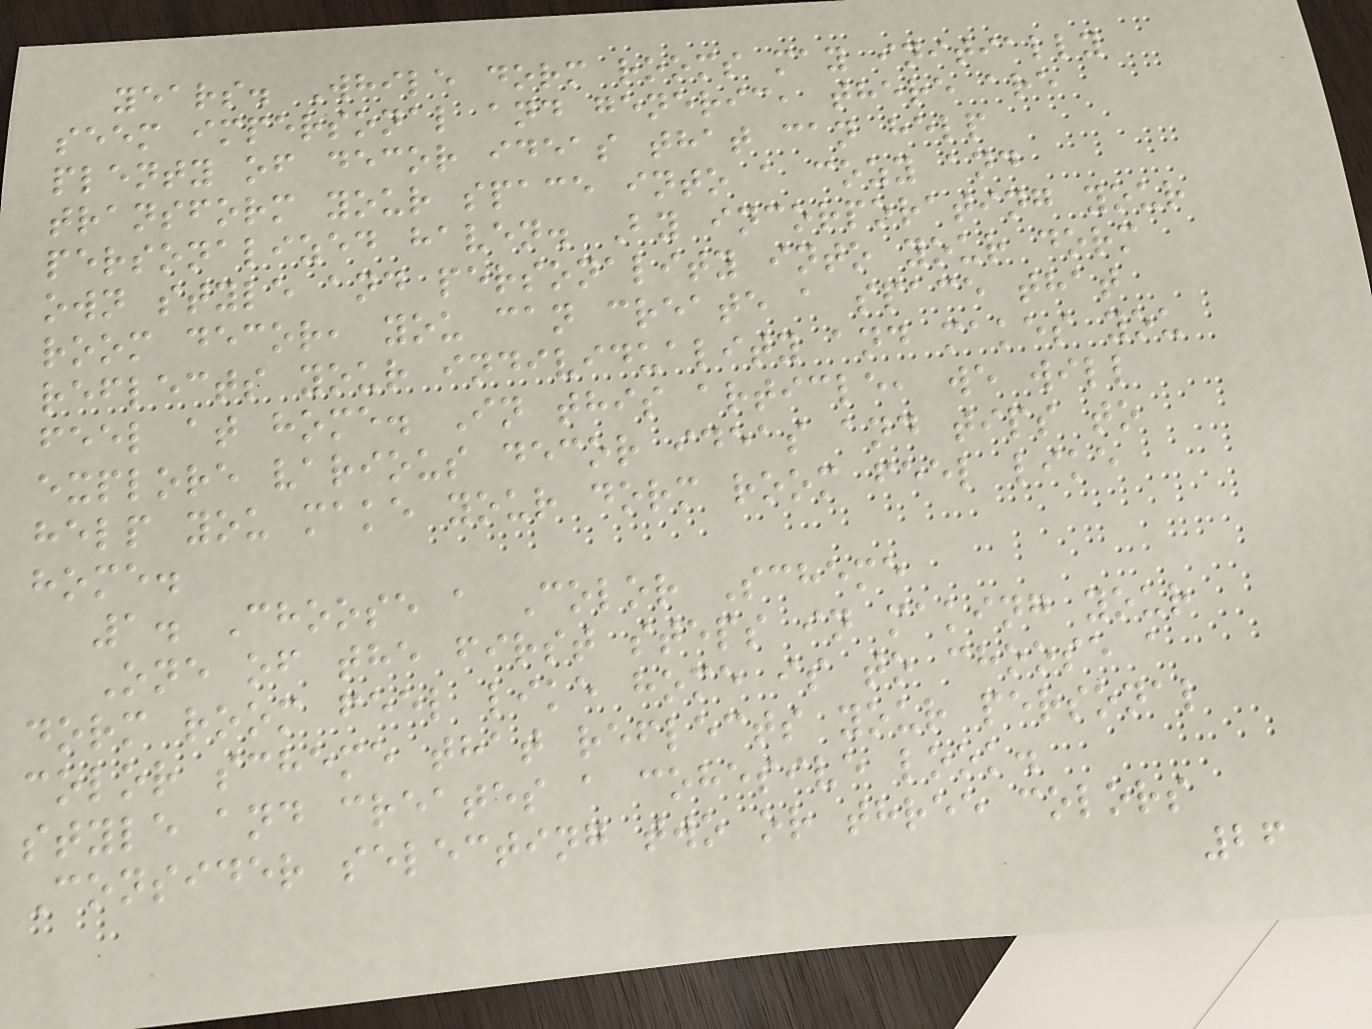years. While dorm rooms may initially
seem impersonal and generic, there are
plenty of decor ideas that can help
transform your space into a cozy and
personalized haven. By incorporating your
own style and personality into your dorm
room decor, you can create a space that
reflects your individuality and makes you
feel at home. In this article, we will
explore various decor ideas and tips to
help you make your dorm room feel like
home.
1. Choose a Color Scheme
One of the first steps in making your
dorm room feel like home is to choose a
color scheme that reflects your personal
style and creates a cohesive look.
Consider selecting two or three colors
26
